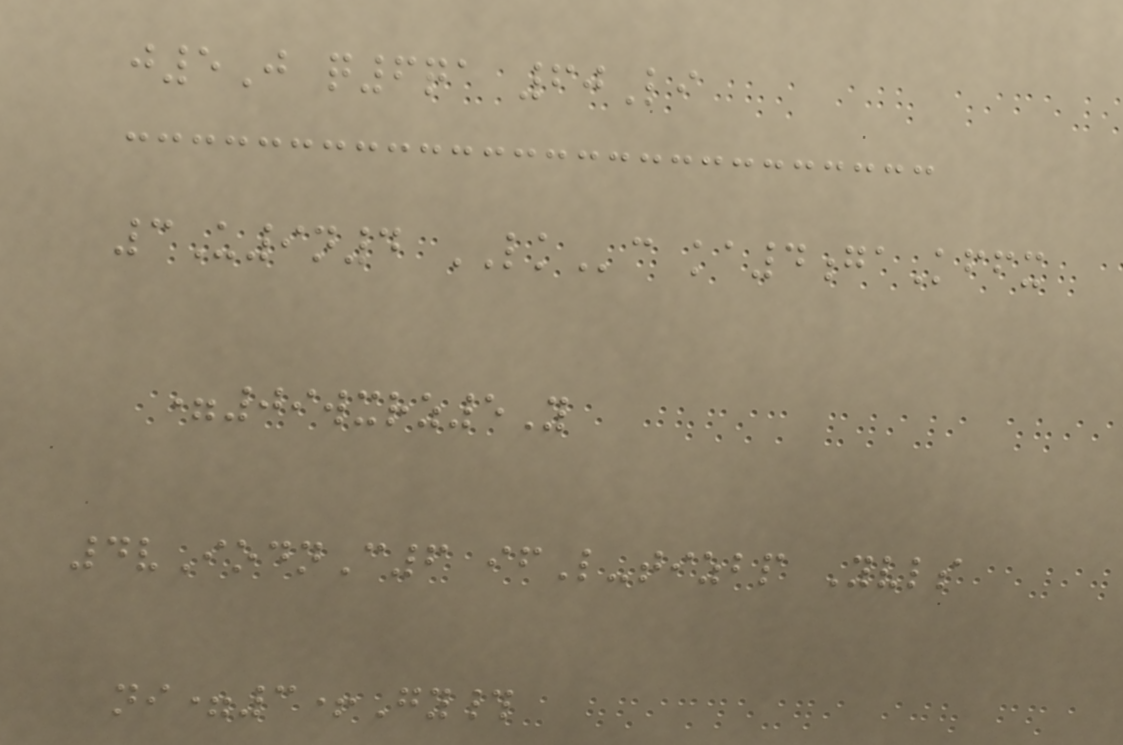j5J q6qa 60Li
3U9n4 LKc ka4gaKffx
=09wxrz5Y
4vIodnC6 ifL-tizbp Yvls
ni=3+Gy#
